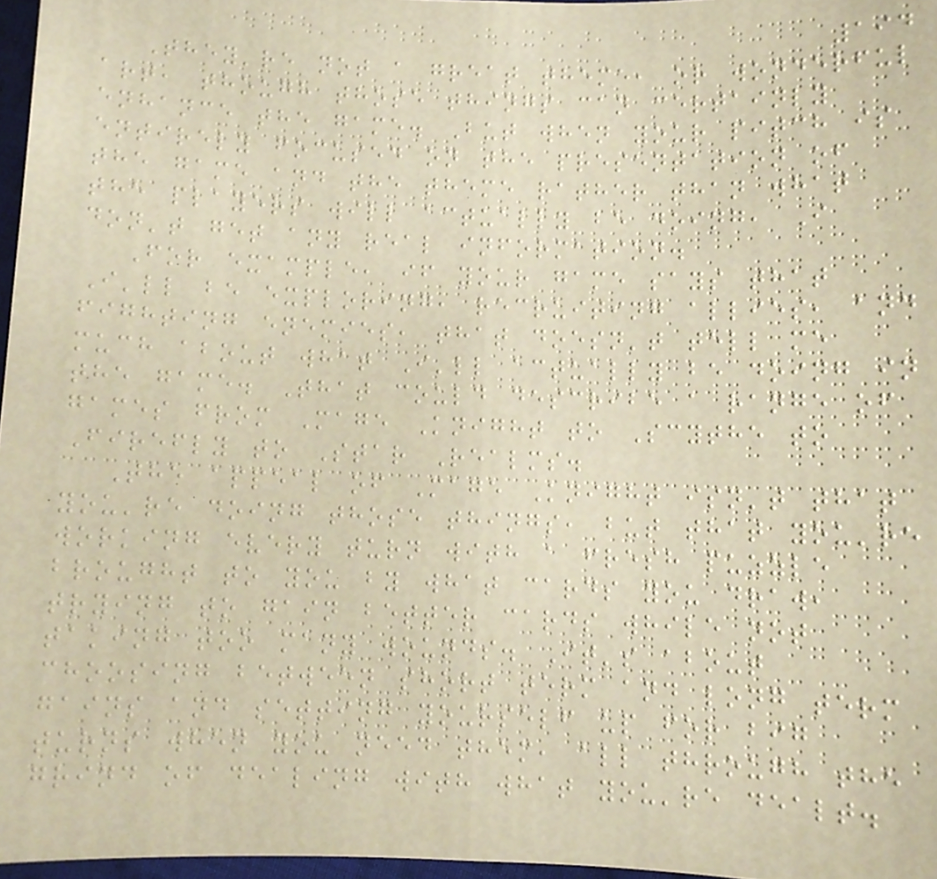194
They're not a great theme, or wonderful
art, though those things can certainly
enhance the game. But when your pitch is
entirely focused on the presentation of
the game and the theme rather than what
the players will actually be doing, I
don't get any real information.
For example, if your game says that
I'll be exploring, recruiting allies, and
fighting enemies, that doesn't tell me
much about what I'll actually be doing in
the game. That could describe a range of
games from Mage Knight to Scythe to
Firefly to Star Realms.
The appeal of Mage Knight isn't that
you're doing those things, but that you're
working every turn with a fresh puzzle
brought to you by what cards you draw,
trying to gain better cards while not
taking too many wounds. It's about
choosing between short term and long term
gains and setting yourself up for big
turns when you need them, all through the
grind of dealing with what you're dealt.
